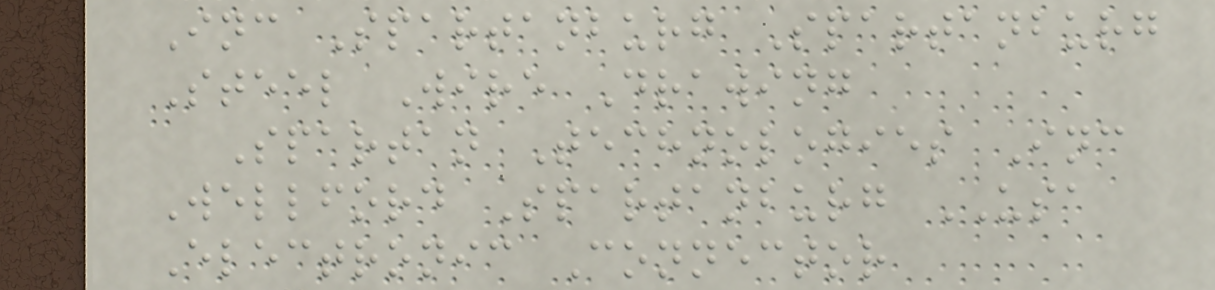Inc Spartanburg Spartanburg
Steel Wire Drawing
Spartan Technologies Inc
Wellford Spartanburg USA
Electronic Connector
